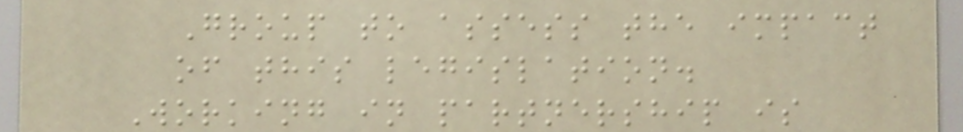Group to assess the impact
of this legislation.
Working in partnership is
